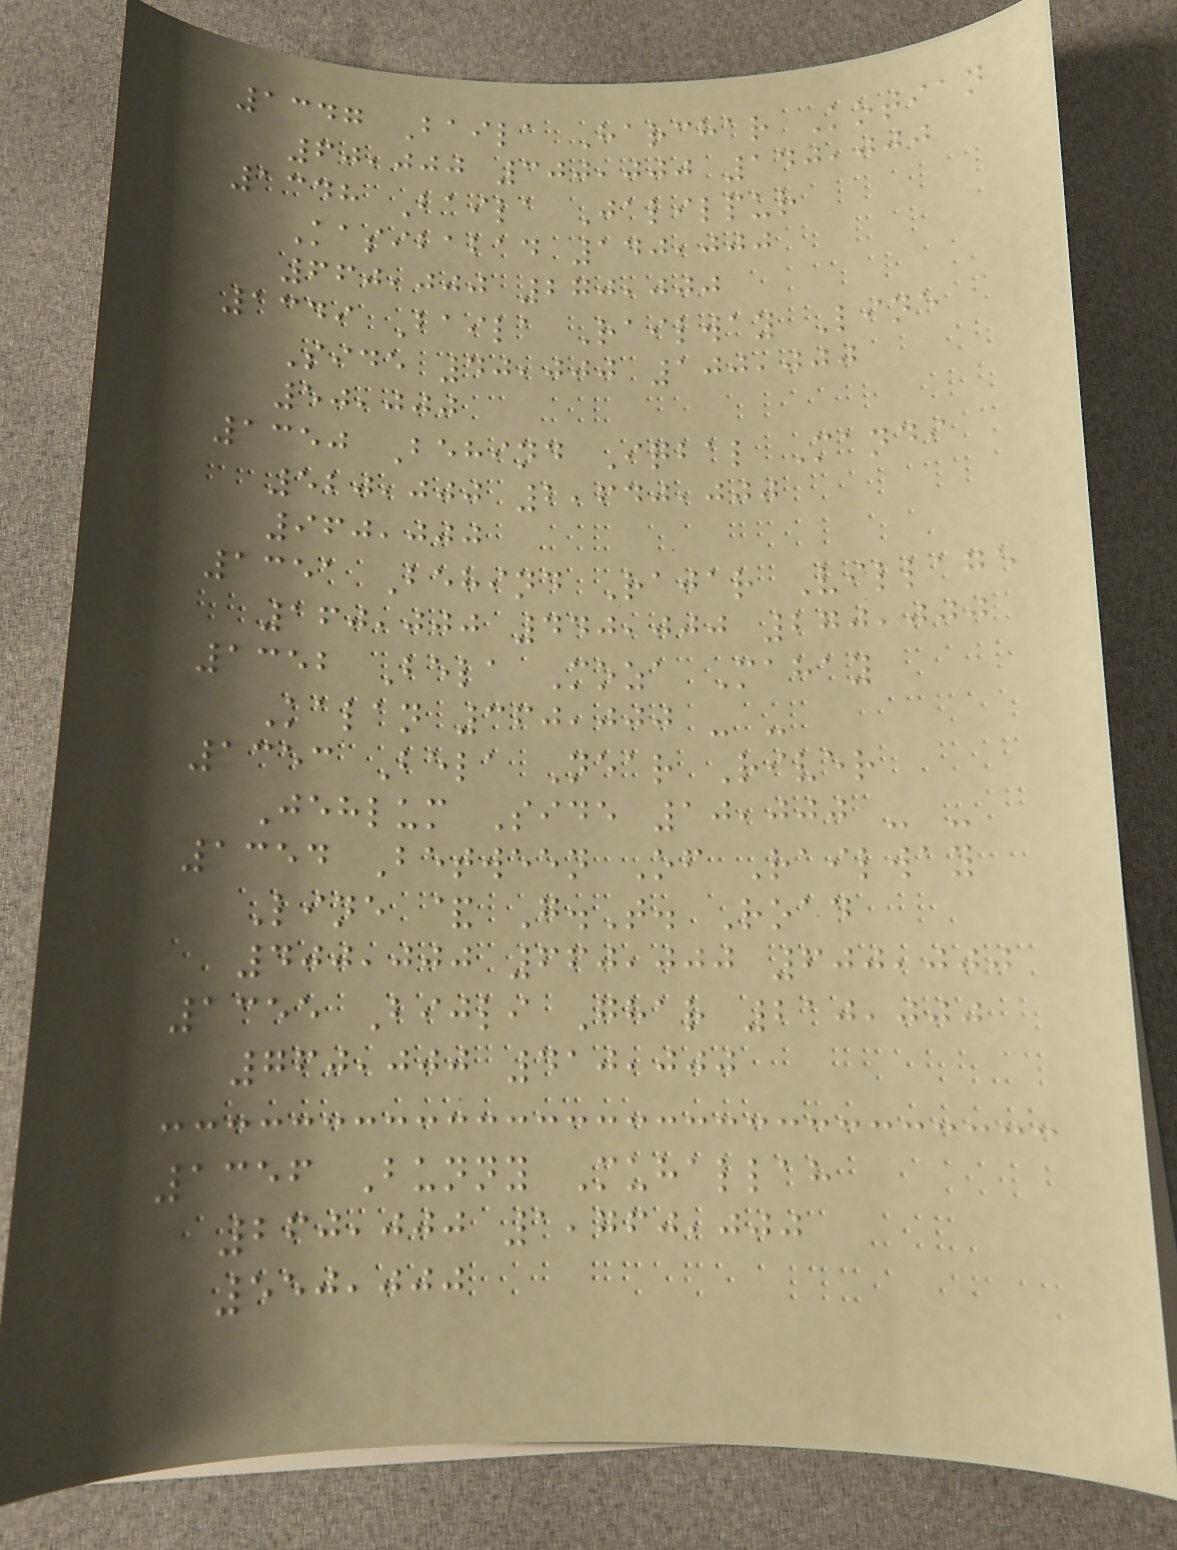1347 Baila Harchar Kotian
60,000 300,000 140,000
1348 Baila Jalilpur
Kasibabad 140,000
660,000 270,000
1349 Baila Railway Line
Side 40,000 100,000
50,000
1350 Behind Iqbal Mandi
520,000 2,640,000
960,000
1351 Behind Rajar Village
160,000 440,000 270,000
1352 Bela Moza Mahay
Kalan 360,000 - -
1353 Bela Near River
Jehlum Side 10,000 - -
1354 Between Of Railway
Line & G.T. Road
400,000 660,000 600,000
1355 Bijli Ghar 210,000
760,000 410,000
1356 Bunny Muhallah
260,000 1,760,000
550,000
